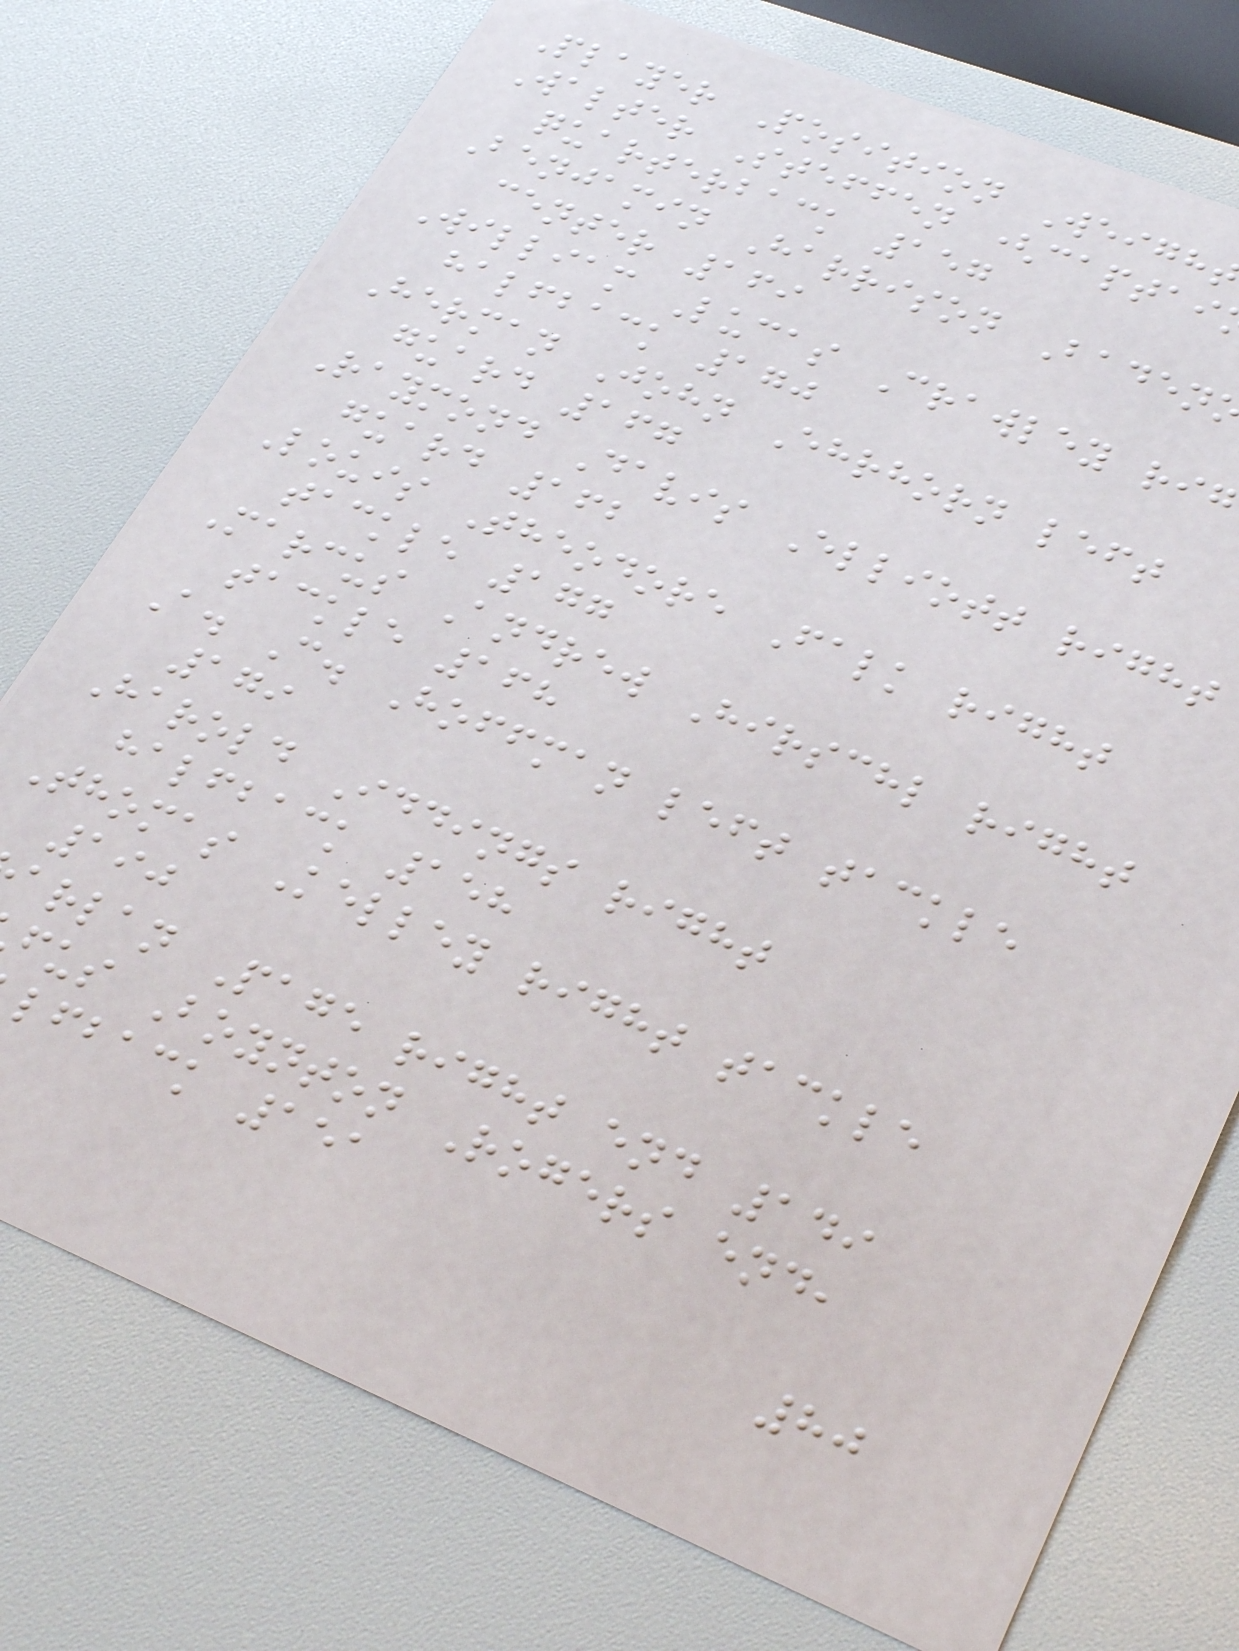Player Position Weigh
Walter Steffen (captai
quarterback 157
Benjamin Harrison Baden
center 169
William Lucas Crawley rig
halfback 170
Herman John Ehrhorn left
guard 167
Raymond Davis Elliott right
guard 162
Louis Theodore Falk right
tackle 177
Marcus Andrew Hirschl right
tackle 168
A. C. Hoffman left tackle
179
Harold Iddings right
halfback 158
Thomas Kelley right tackle
190
arlan Page right end 149
fus Boynton Rogers end,
lfback 151
80
